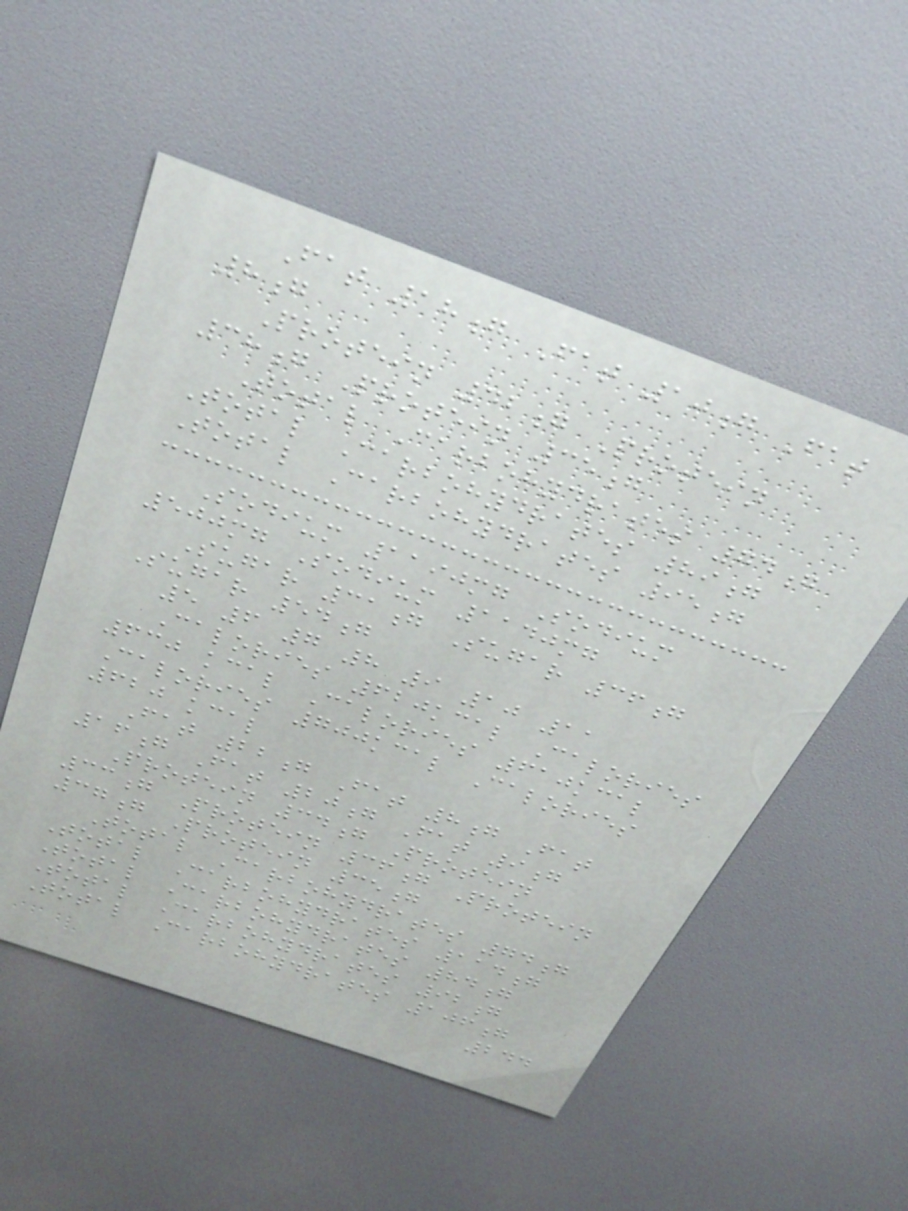Fat 18g Fat 10g Fat
8g
Protein 42g Protein
38g Protein 35g
Total Carbohydrates 74g
Total Carbohydrates 89g
Total Carbohydrates 95g
Sodium 1190mg Sodium
500mg Sodium 1140mg
Sugar 31g Sugar 36g
Sugar 54g
5 6 7 8 9 10 11
Calories 620kcal Calories
630 kcal Calories 610kcal
Calories 700kcal Calories
620 kcal
Fat 22g Fat 8g Fat
16g Fat 20g Fat 9g
Protein 34g Protein
33g Protein 36g Protein
37g Protein 35g
Total Carbohydrates 74g
Total Carbohydrates 114g
Total Carbohydrates 84g
Total Carbohydrates 92g
Total Carbohydrates 106g
244
